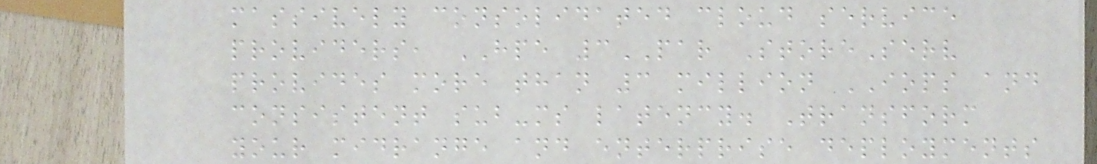massively consolidated cloud service
providers, HPE 3PAR StoreServ
provides more than 3 million IOPS and
consistent sub-ms latency. Transform
your midrange and enterprise deployments
